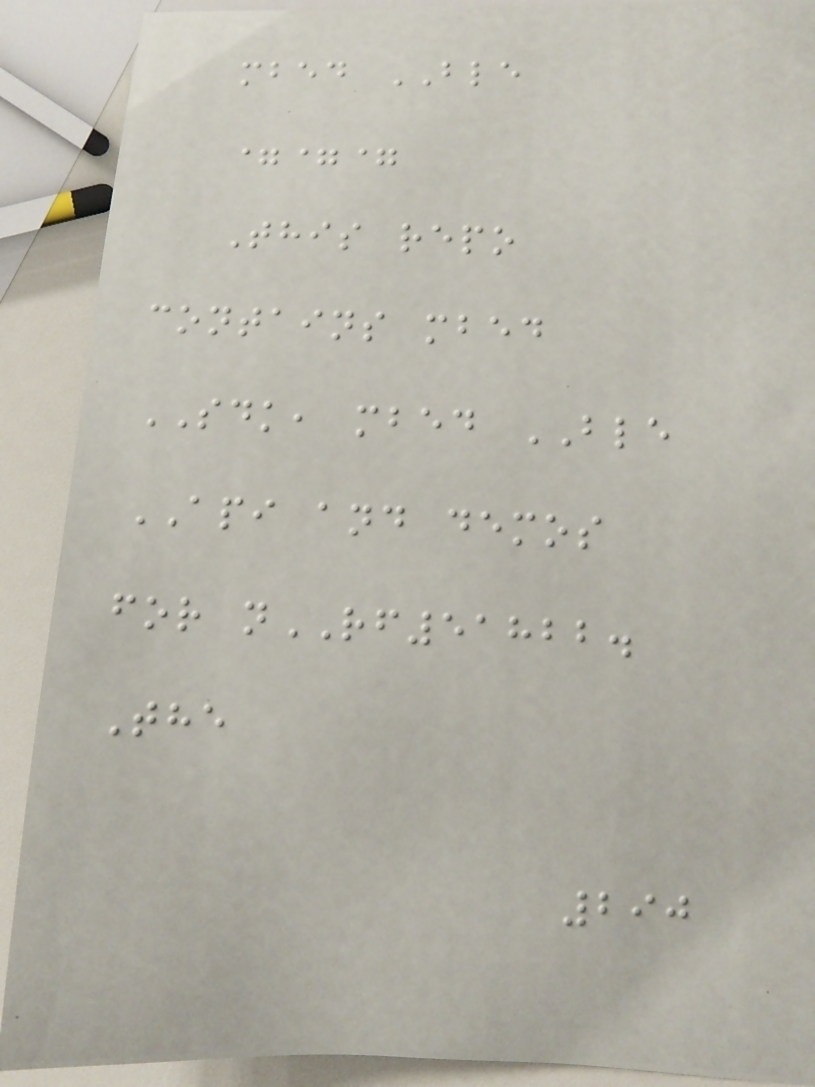mbed BLE
===
This repo
contains mbed
SDK, mbed BLE
API and demos
for nRF51822.
The
290
